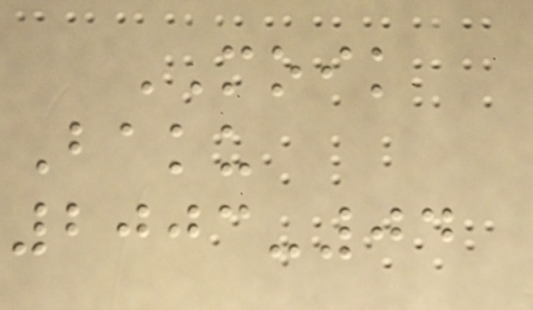MOIK
Baku
2003-04
